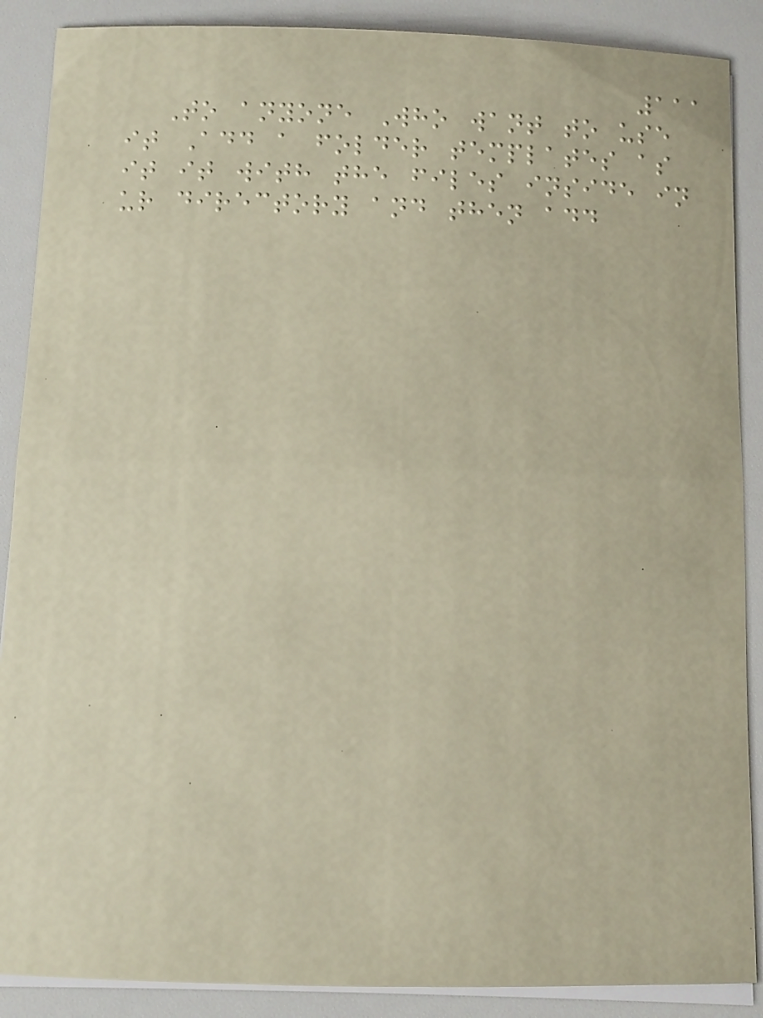111
To anyone Who want to use
it Add a folder templates as
it it with the files inside in
ur directory and then add
